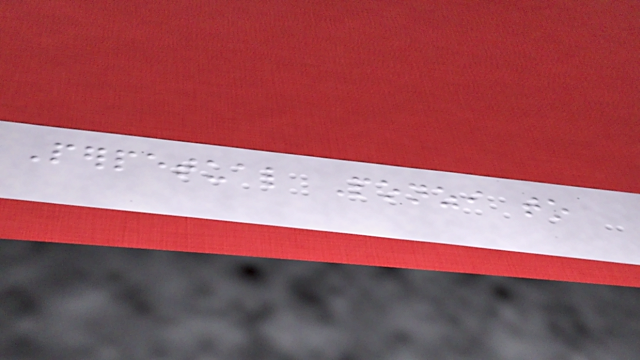Perpetual Ponzi to
